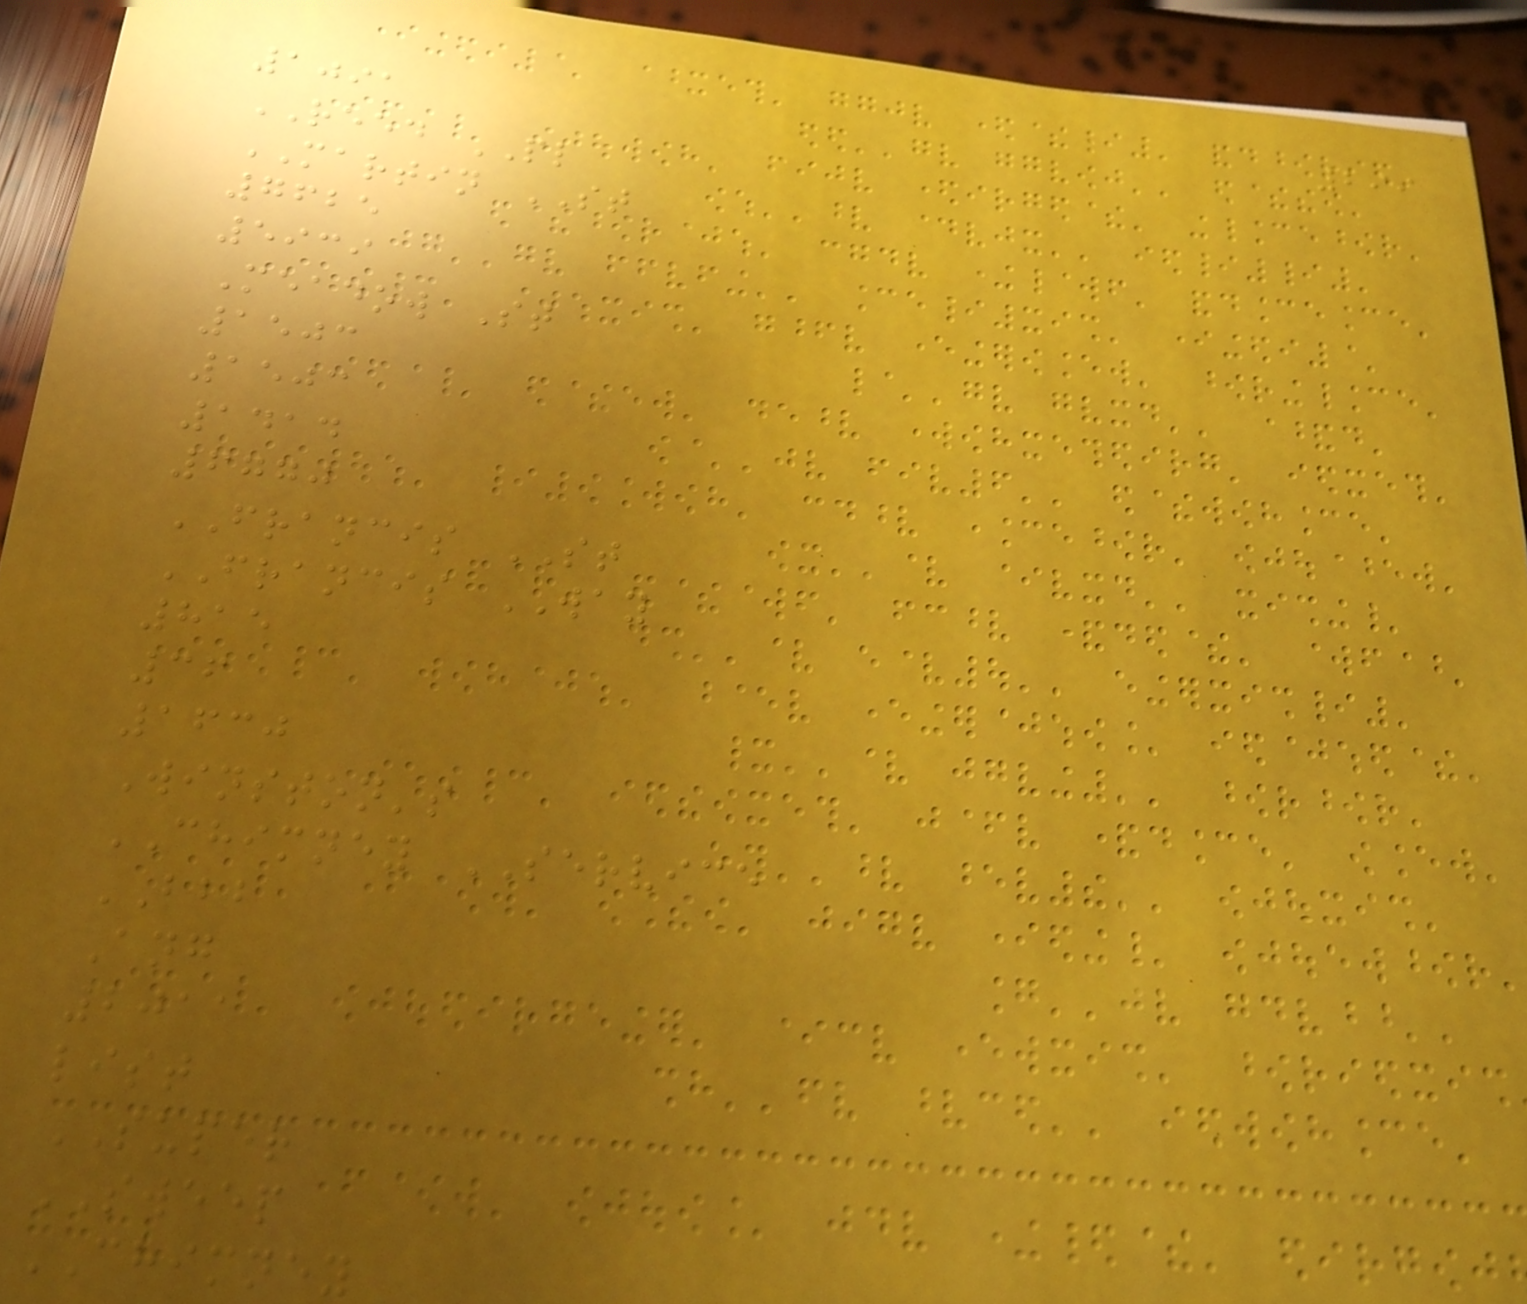299
1091
REED PL
MARTIN ST
7625
5939
Meadow St
1503
1503
1414
6770
FRANCIS ST
FRANCIS WAY
815
36
1630
Winston's
CHIMNEY SERVICE
BBB
Ang
2011
list
SUPER
SWEEP
CHIMNEY
